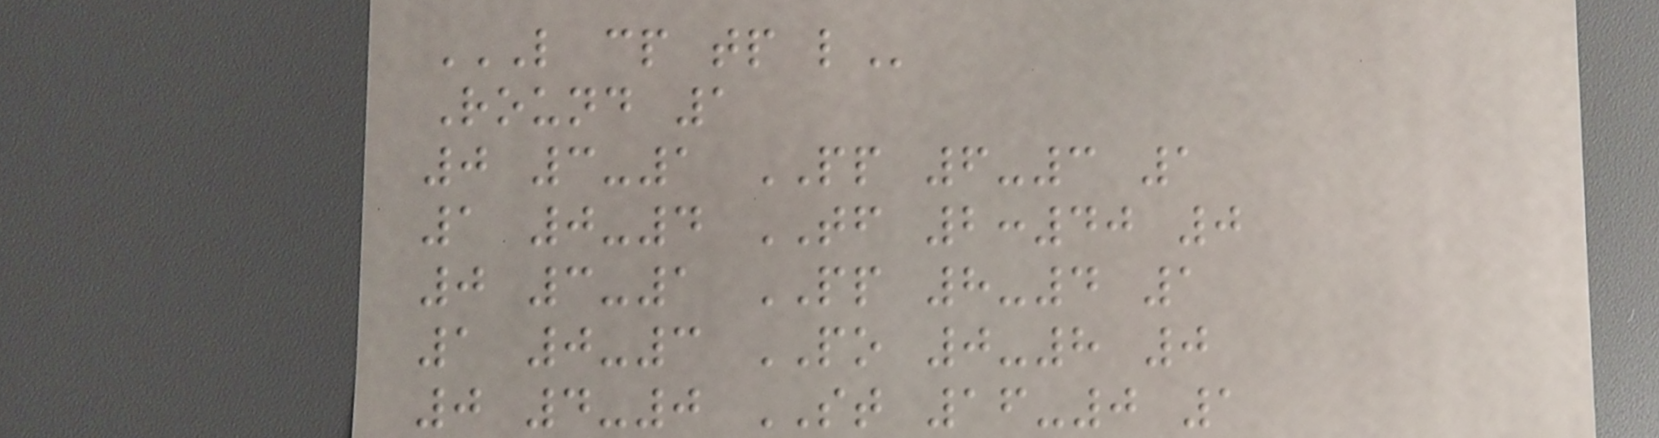L CP TP L
Round 1
0 3-1 PP 6-3 1
1 0-4 TF 2:40 0
0 3-1 PP 8-4 1
1 0-3 PO 0-8 0
0 4-0 ST 16-0 1
